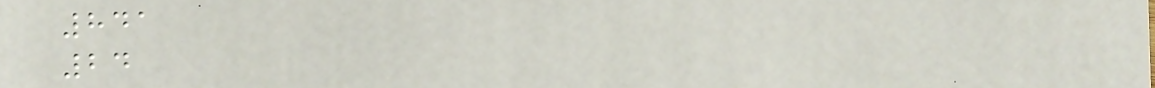841
24
